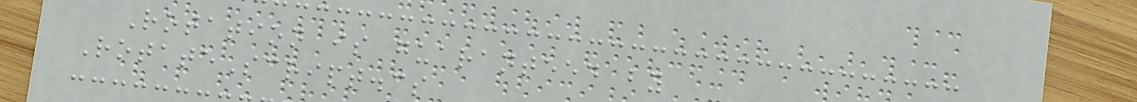Rotation is guaranteed by
RotateScript.cs
